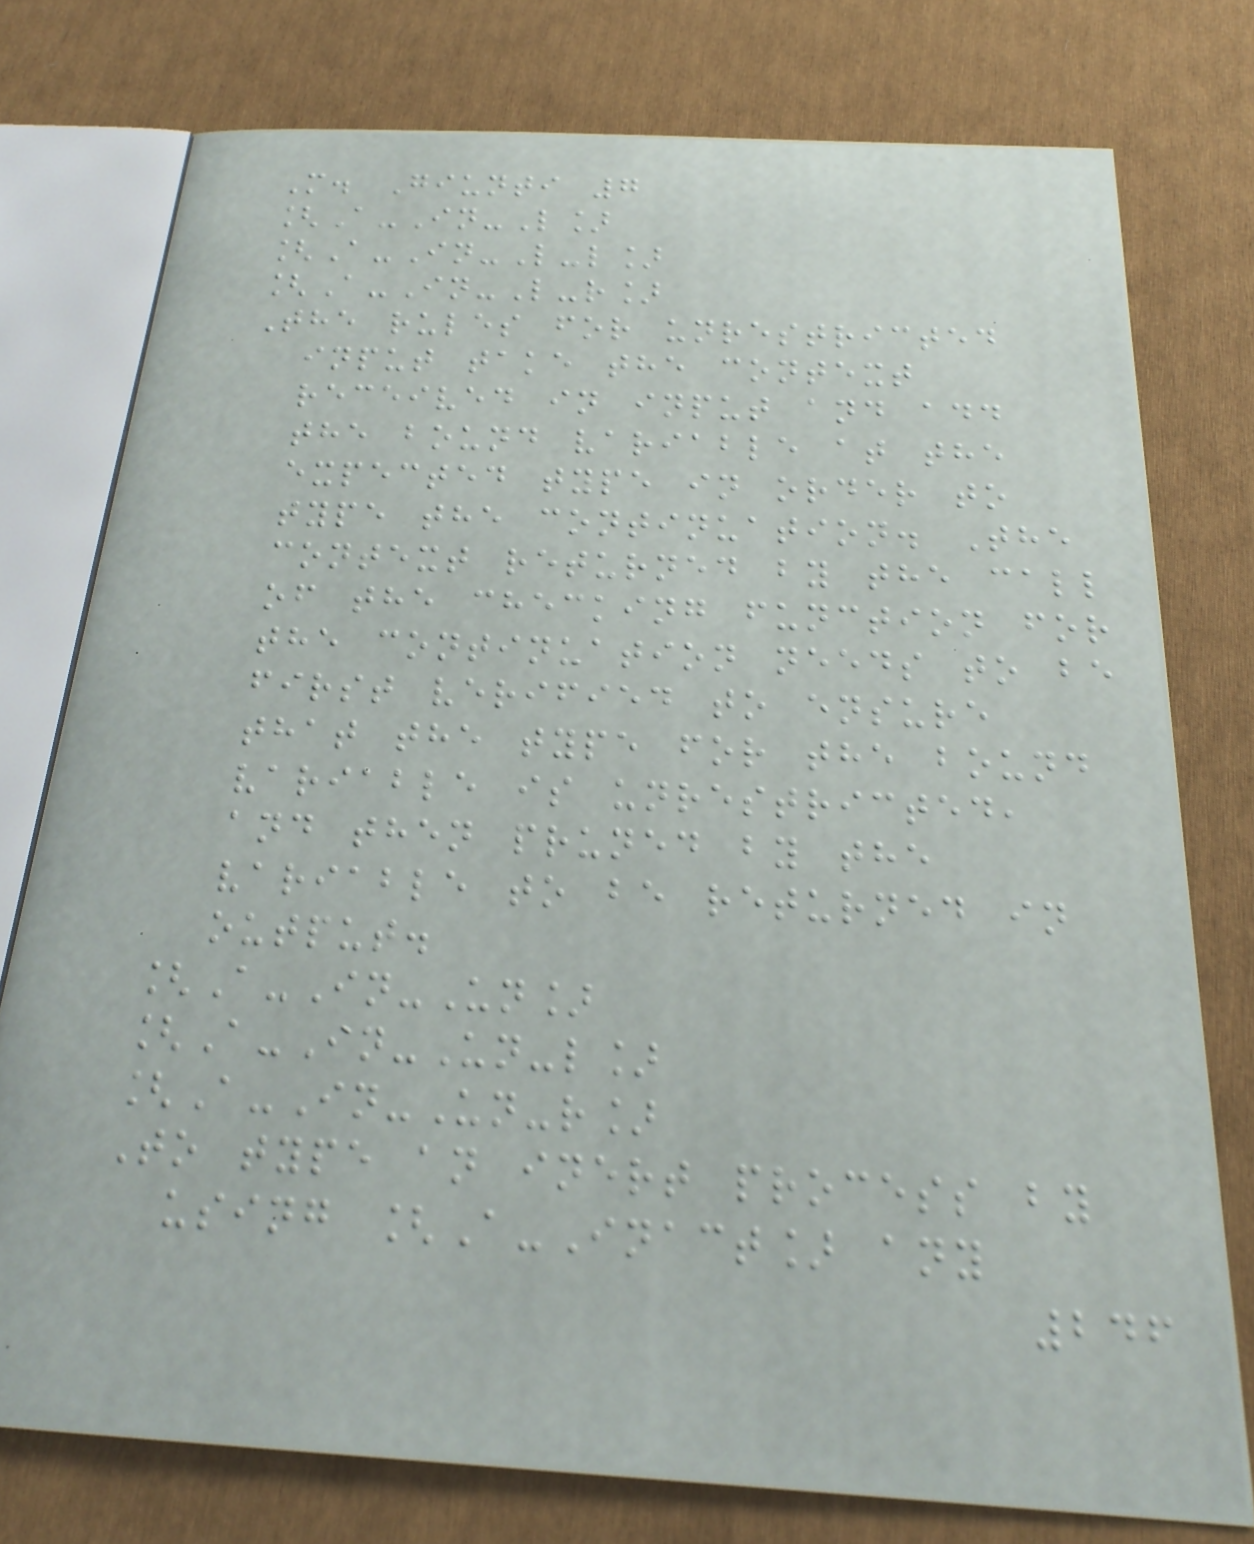M. Giunti 7
[A-In-L]
[A-In-L-l]
[A-In-L-r]
The rules for unrestricted
input take the context
received in input and add
the bound variable at the
expected type in order to
type the continuation. The
context returned by the call
of the checking function for
the continuation needs to be
first verified to ensure
that the type for the bound
variable is unrestricted,
and then pruned by the
variable to be returned in
output.
[A-In-Un]
[A-In-Un-l]
[A-In-Un-r]
To type an inert process by
using [A-Inact] any
246
